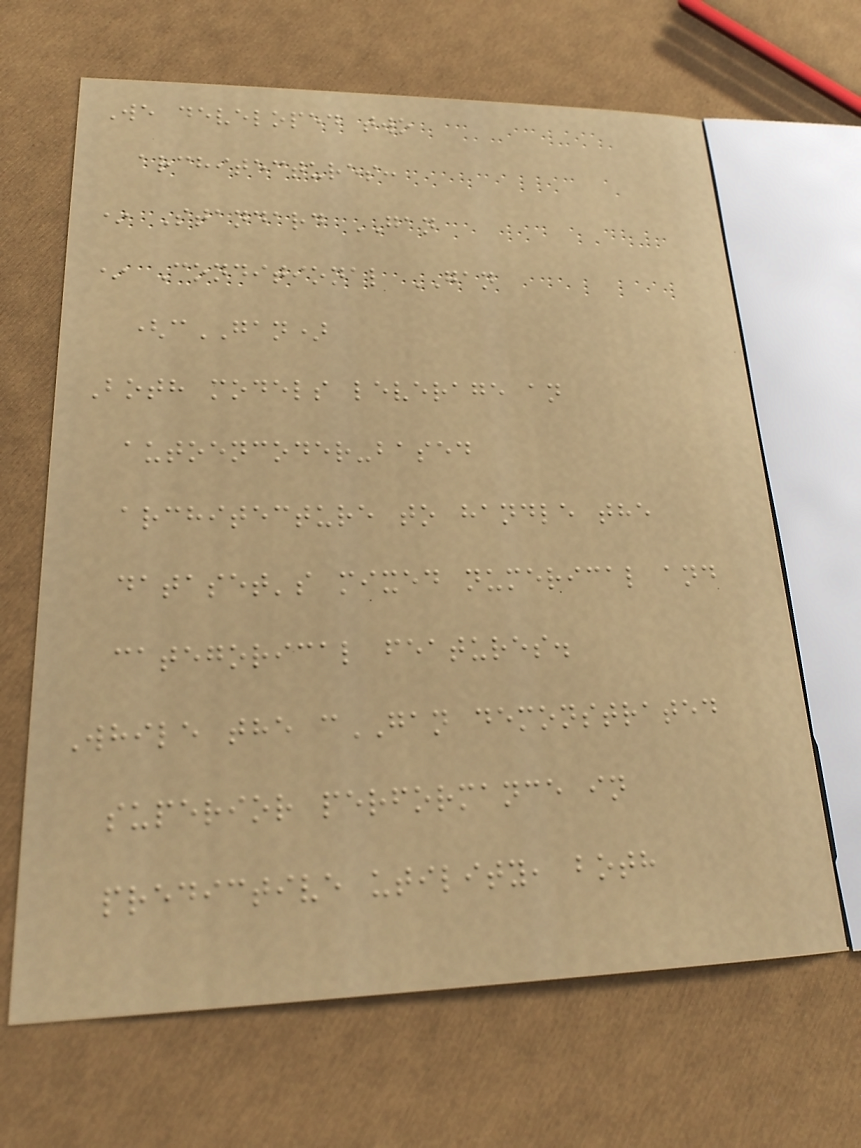We developed two
architectures:
* Standard GAN
* Conditional GAN
(cGAN)
Both models leverage an
autoencoder-based
architecture to handle the
dataset's mixed numerical and
categorical features.
While the cGAN demonstrated
superior performance in
predictive utility, both
